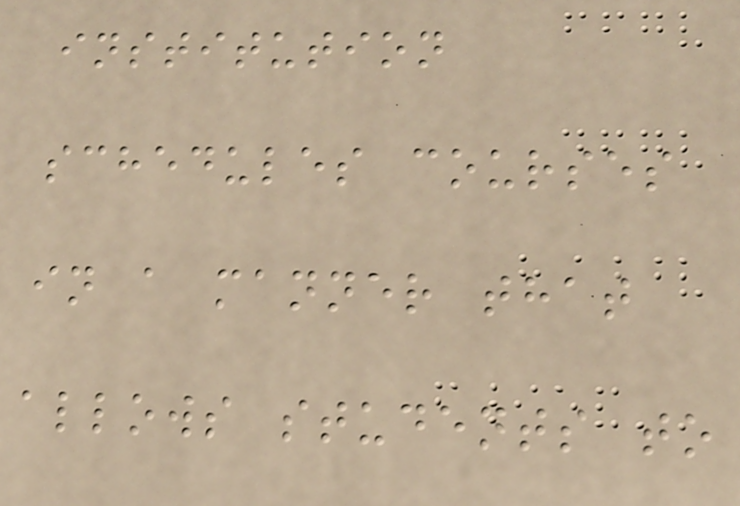institution
schedules courses
in a manner that
allows students to
